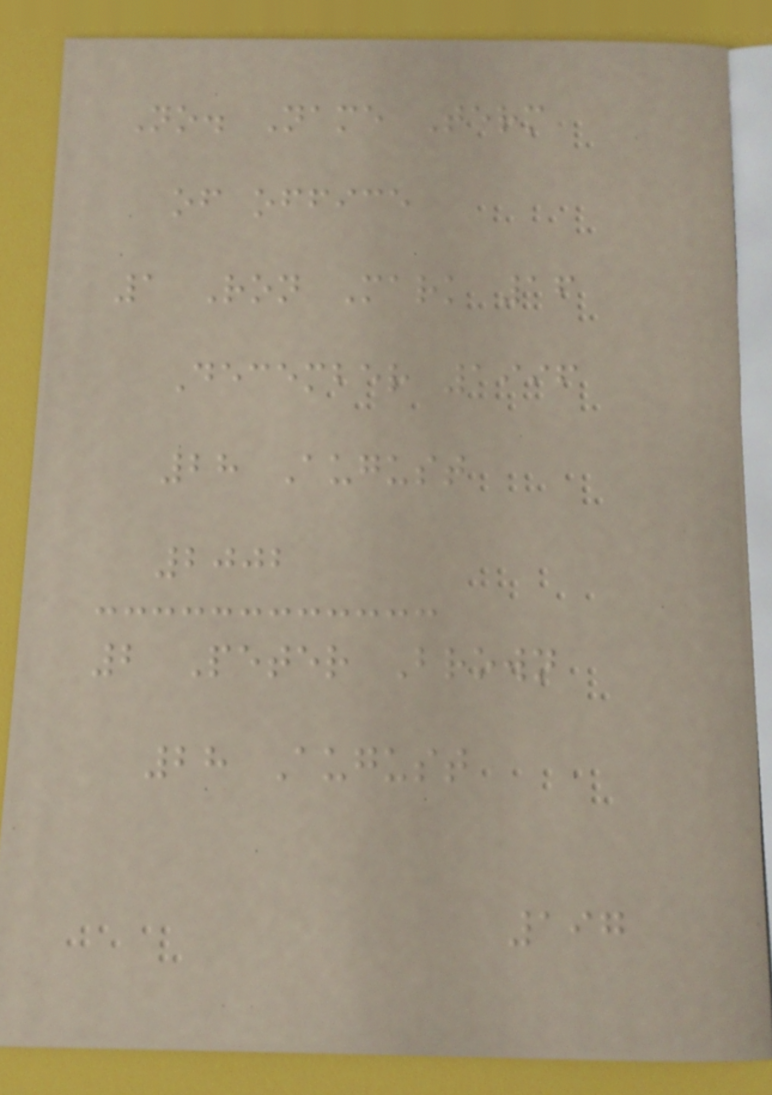No. Name Term
of office
1 Ron Mark 16
December 1996
28 August
2002
2 Peter Brown
28 August
197
